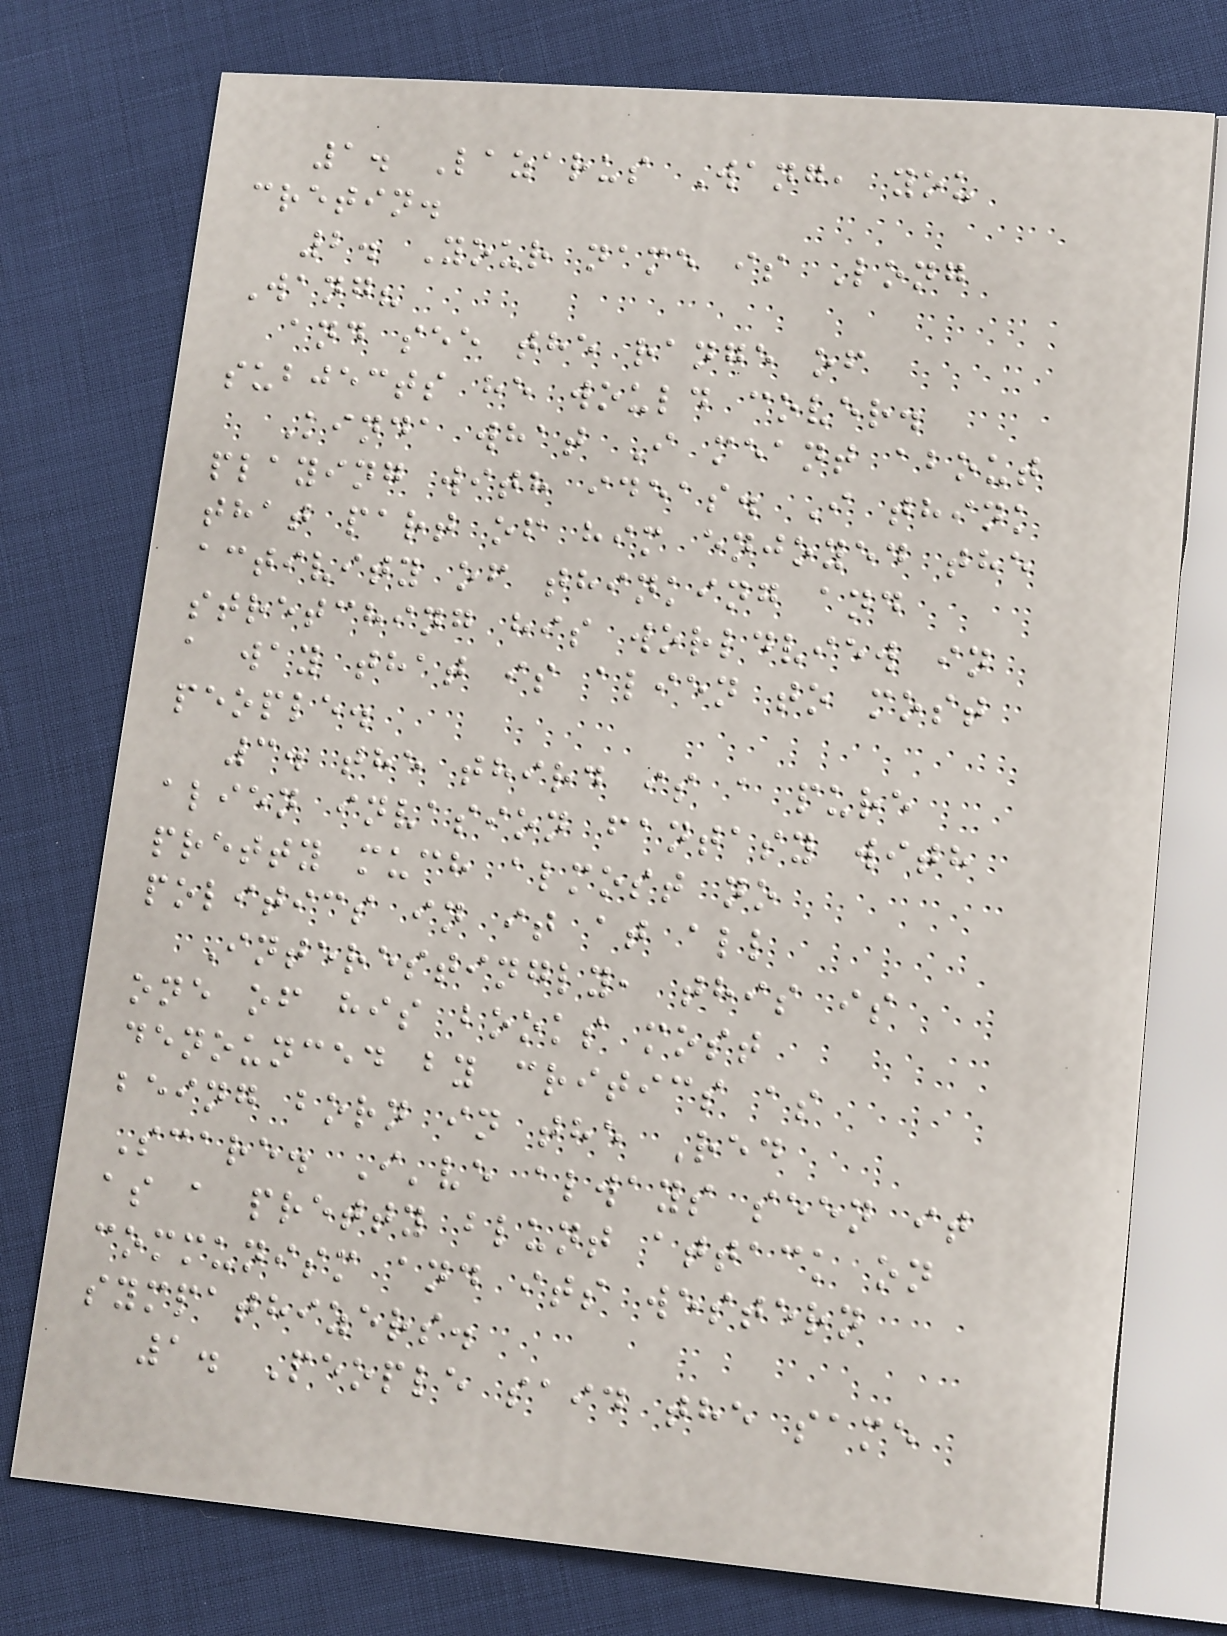1. Lazarus Wang, you
cretin.
2. Your name is Long
Wang?
and see the range of
subjects he would cover.
Kinda what I meant about
playing with ideas. I think
that part of him enjoyed the
activity of thinking and
stretching his worldview in
a way that is alien to most
people.
3. the third is a pure
alien invasion fantasy with
pretty much almost no
politics in it at all
Interestingly, this is
one of his books most
denounced by critics as
being born in the Red
Scare. I've always seen it
as a pretty blunt attack on
communism and its western
sympathizers.
1. People said the same
